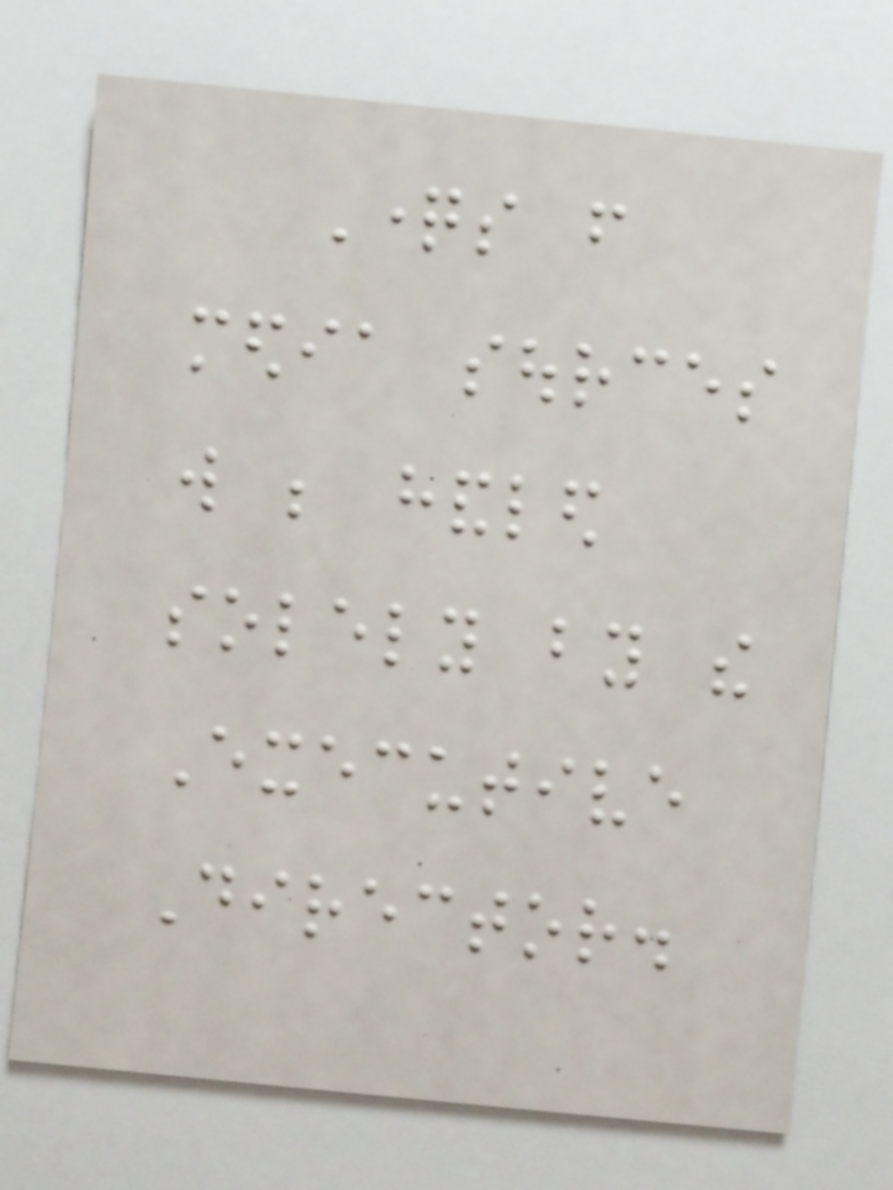Questions from
media sources
will be handled
solely by the
Executive
Director.
